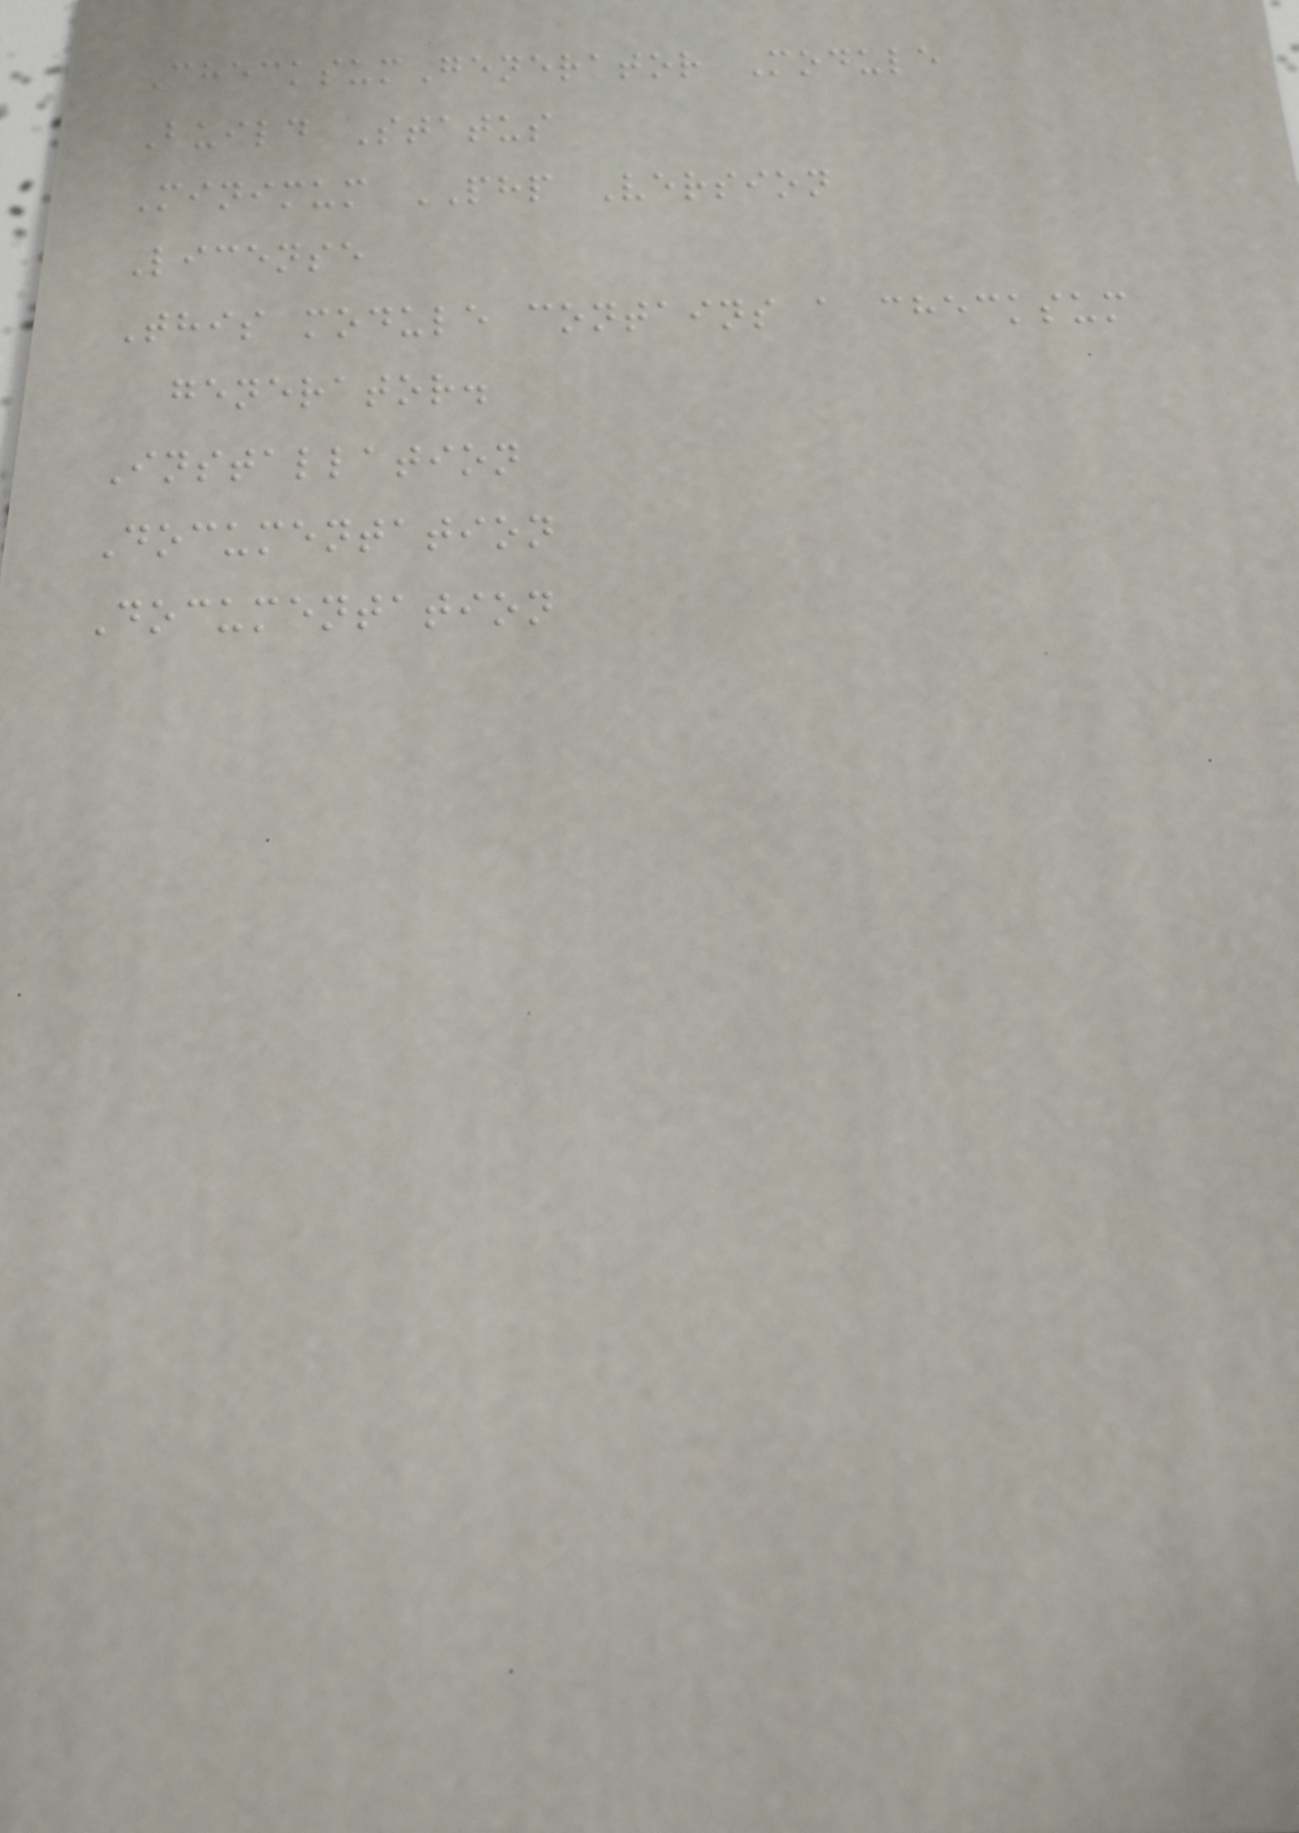ChecksumGenerator Module
Build Status
Minimum PHP Version
License
This module contains a checksum
generator.
Installation
Documentation
Documentation
